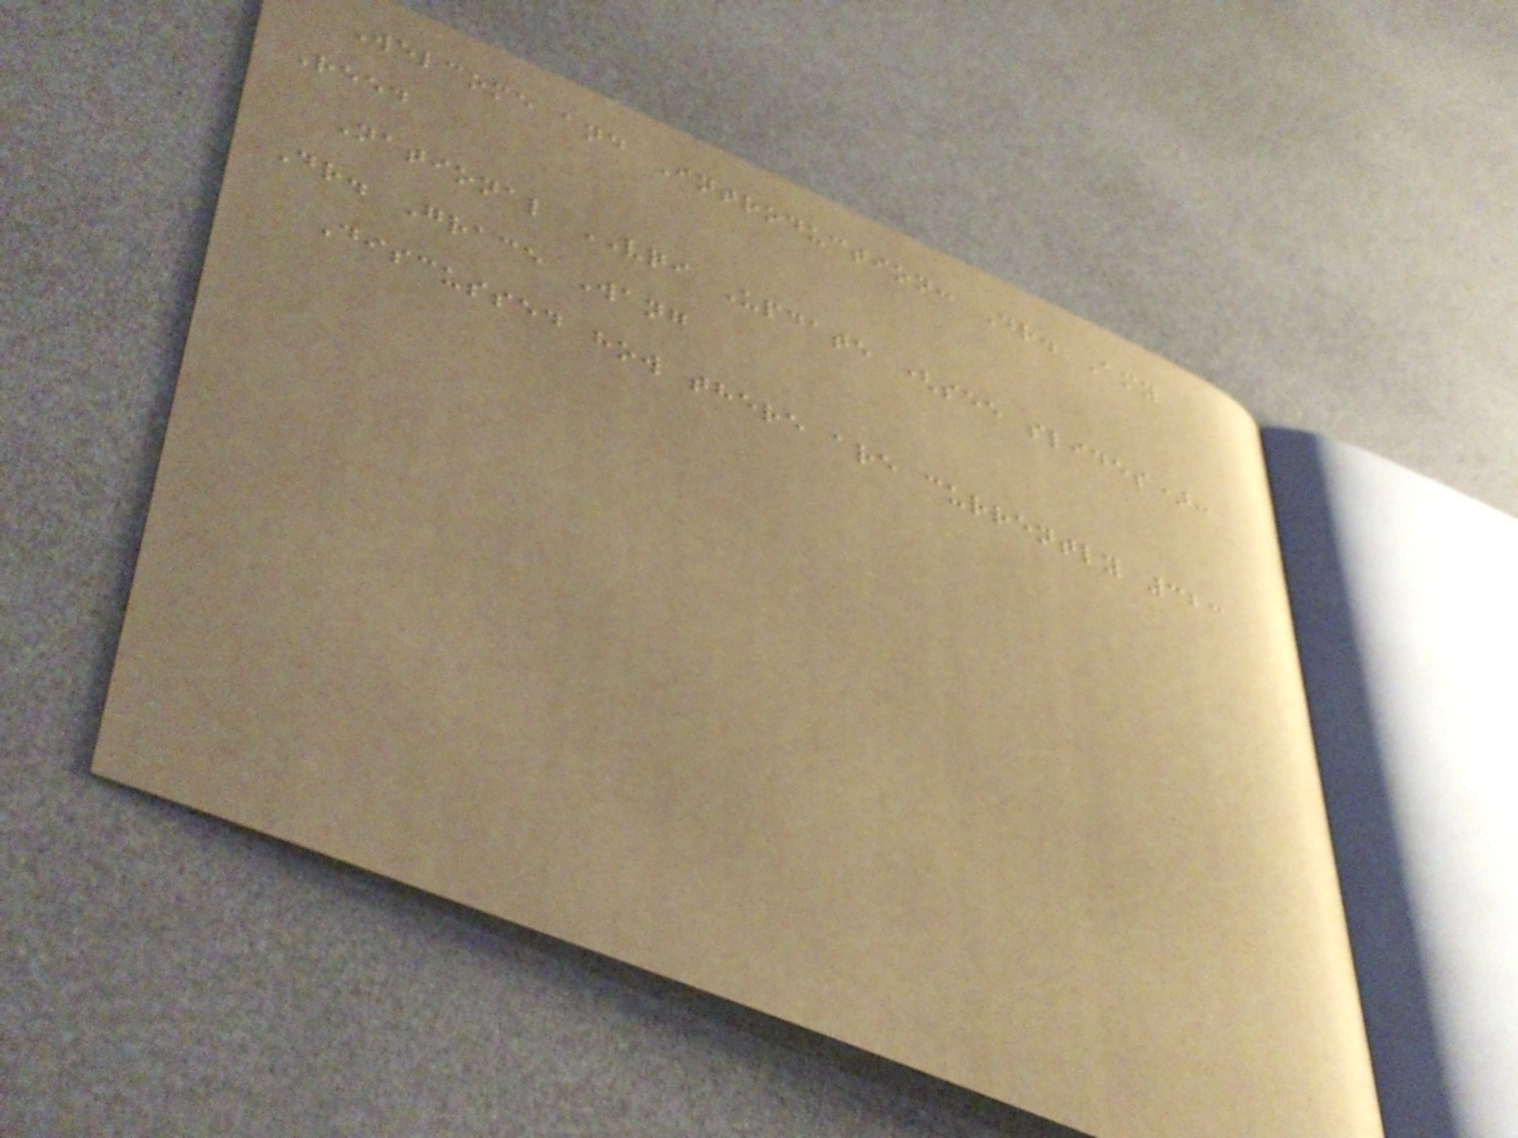Welcome and Introduction: Dr. Amy
Reed
National VQI Update (see slides):
Dr. Grace Wang
Discussed how there are currently 323
